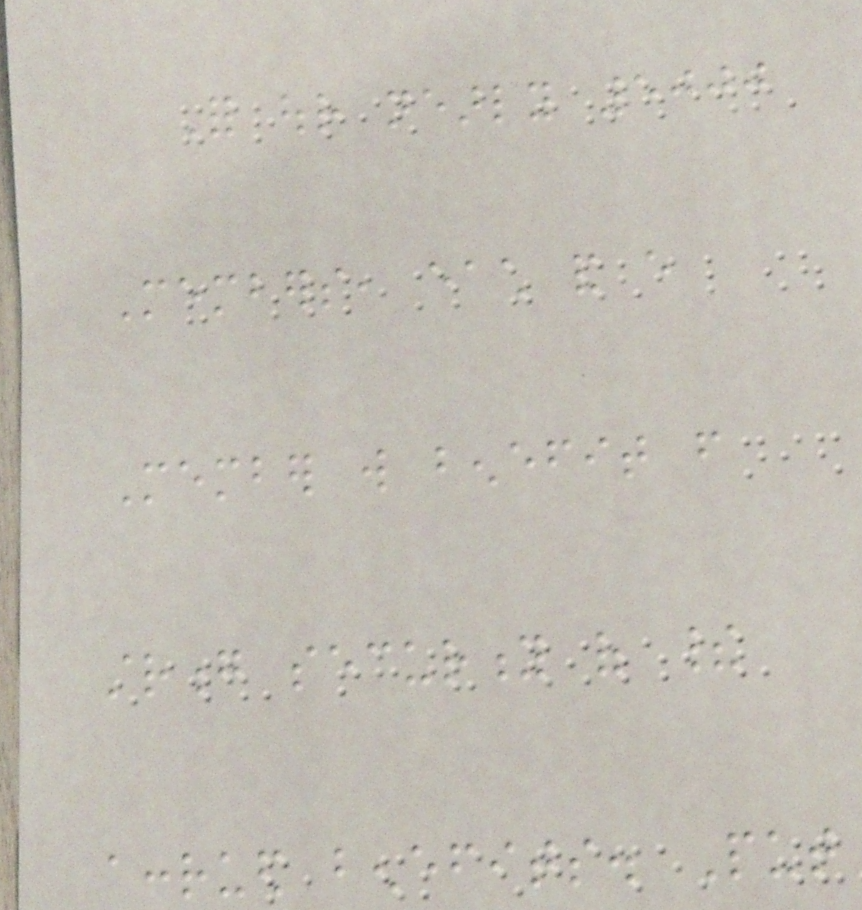For our nearly 5000
Members, each and every
Member will benefit from
strong security of their
accrued benefits. Put
